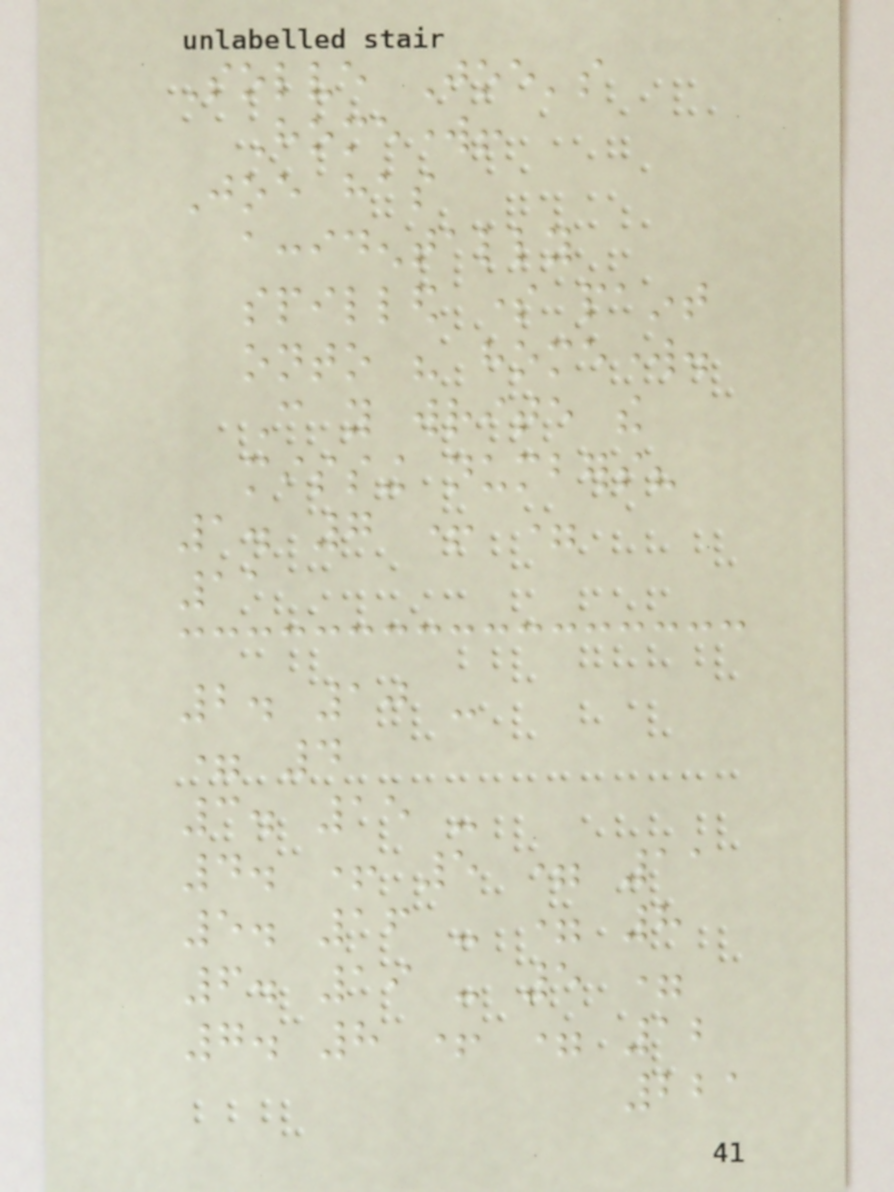Solve Joe's
Homework!
Joe has
accidentally
spilled some paint
onto his homework.
Can you write the
missing numbers?
1. 7 + =
11
2. 10 -
= 4
3. 15 -
4. + 5 = 11
5. 16 - = 8
6. 19 - 5 =
7. 8 + = 12
221
